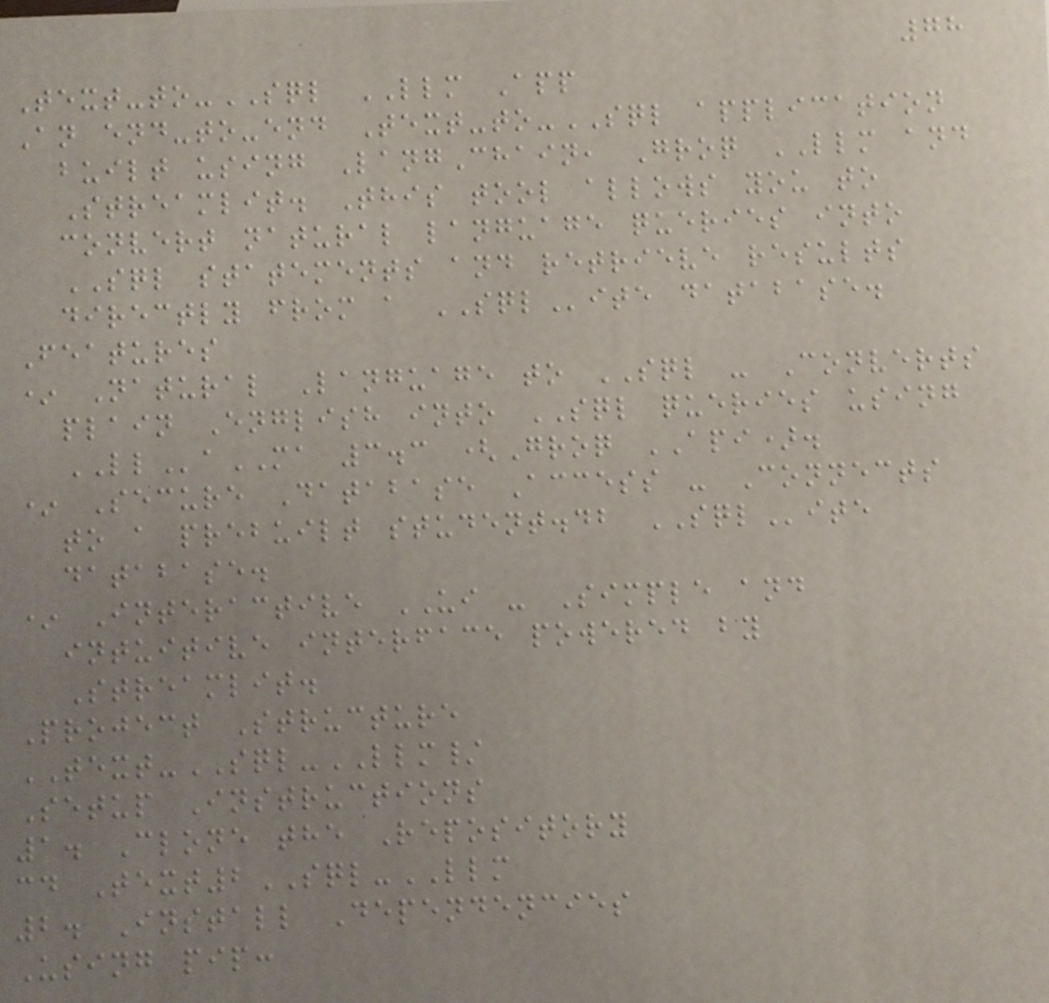78
Text-to-SQL LLM App
An end-to-end Text-to-SQL application
built using LangChain, Groq LLM and
Streamlit. This tool allows you to
convert natural language queries into
SQL statements and retrieve results
directly from a SQLite database.
Features
* Natural Language to SQL - Converts
plain English into SQL queries using
LLaMA 3.3 (Groq API).
* Secure Database Access - Connects
to a prebuilt student.db SQLite
database.
* Interactive UI - Simple and
intuitive interface powered by
Streamlit.
Project Structure
TEXT-SQL-LLM/
Setup Instructions
1. Clone the Repository
cd Text2SQL-LLM
2. Install Dependencies
Using pip:
